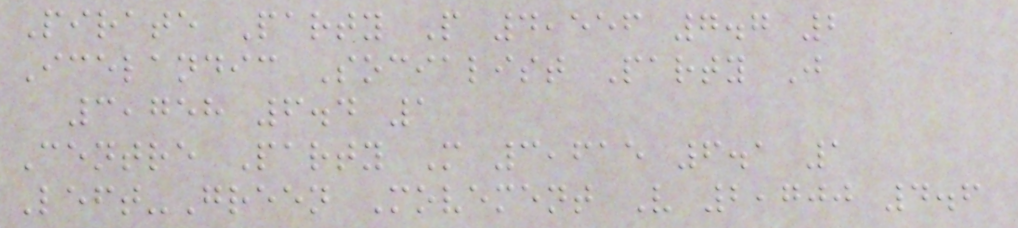Pirate Party P 4,556 7.7 2
Icelandic Socialist Party J
3,758 6.4 1
Centre Party M 3,615 6.1 1
Left-Green Movement V 2,700 4.6
